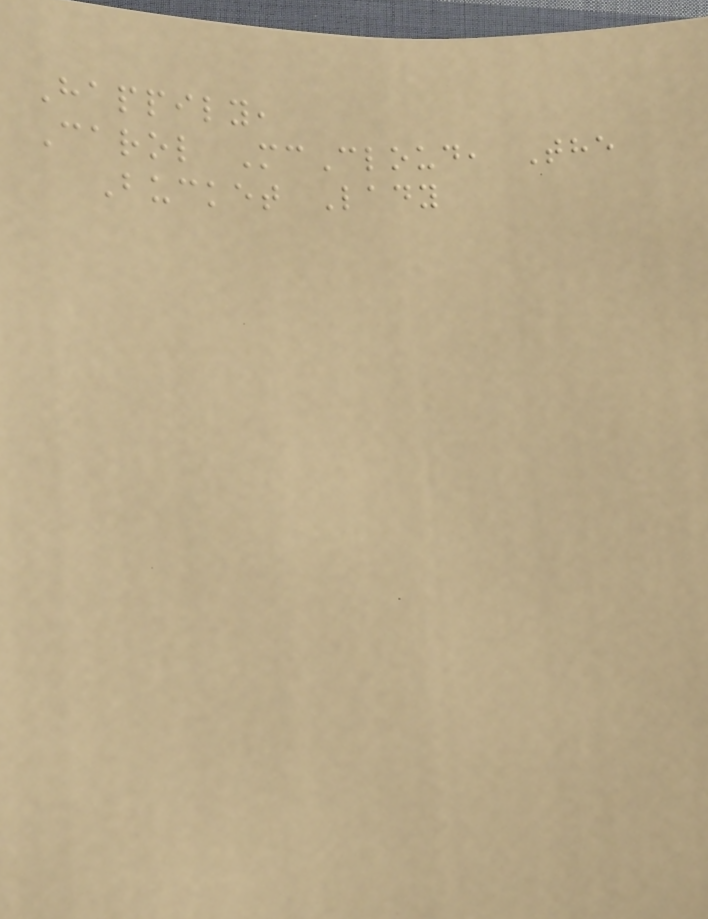Happily,
Carol McCloud, The
Bucket Lady
